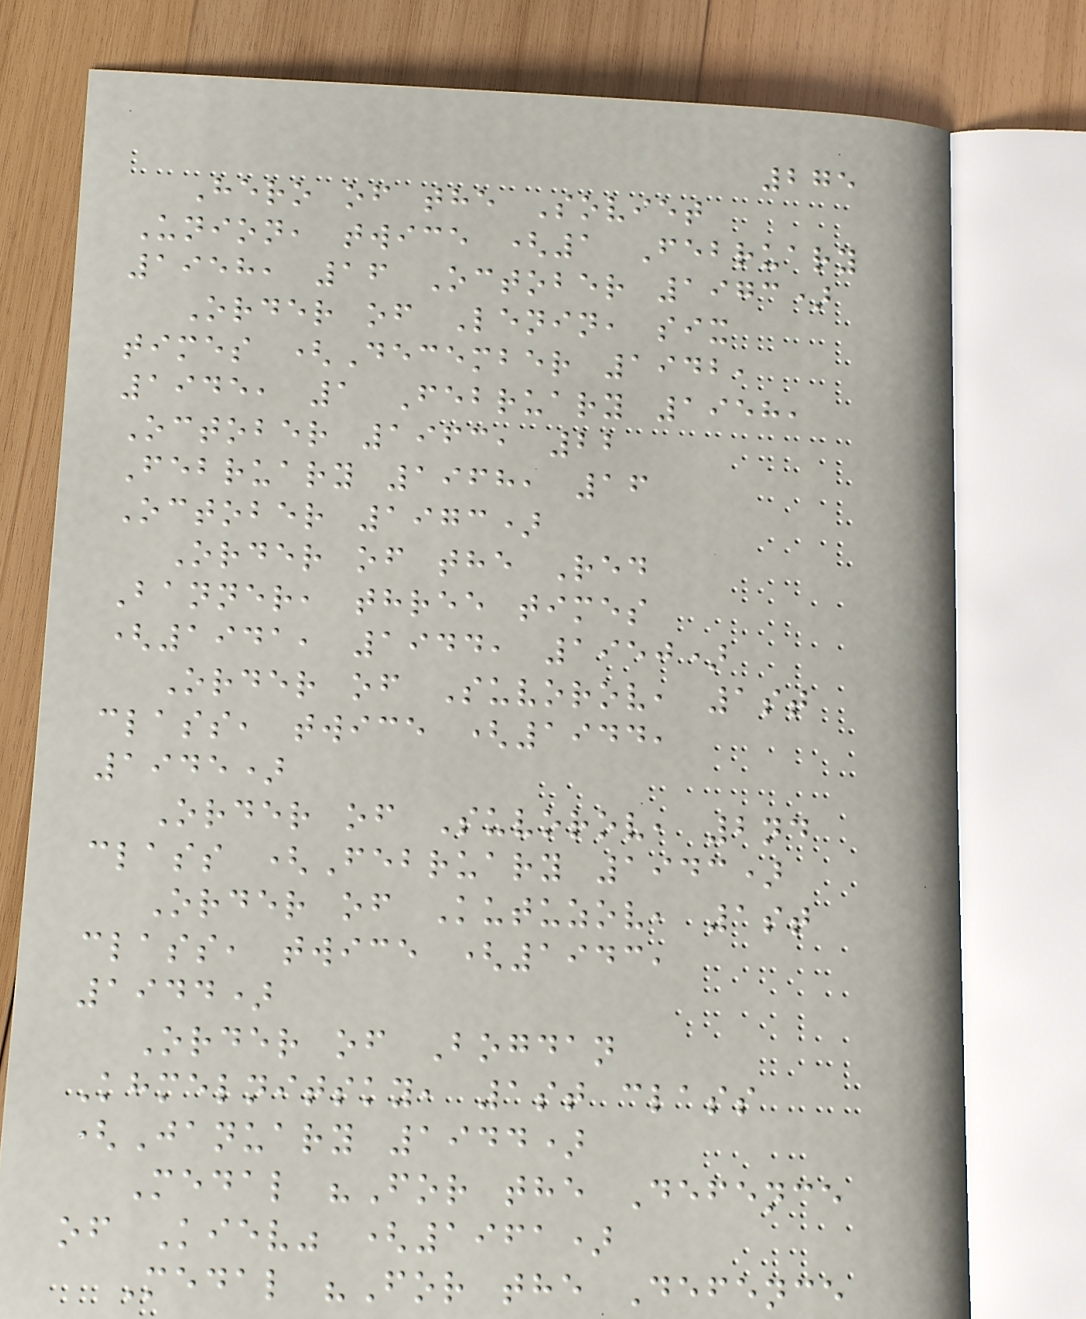275
Hero of the Soviet
Union, twice (1 February
1958, 16 October 1973)
Order of Lenin, six
times (December 1942,
1945, 1 February 1958,
October 1963, 22
February 1968, 16
October 1973)
Order of the Red
Banner, three times
(1941, 1944, 1950)
Order of Suvorov, 1st
class, twice (1944,
1945)
Order of Suvorov, 2nd
class (February 1943)
Order of Kutuzov, 1st
class, twice (1943,
1944)
Order of Bogdan
Khmelnitsky, 1st class
(January 1944)
Medal "For the Defence
of Kiev" (1961)
Medal "For the Defence
